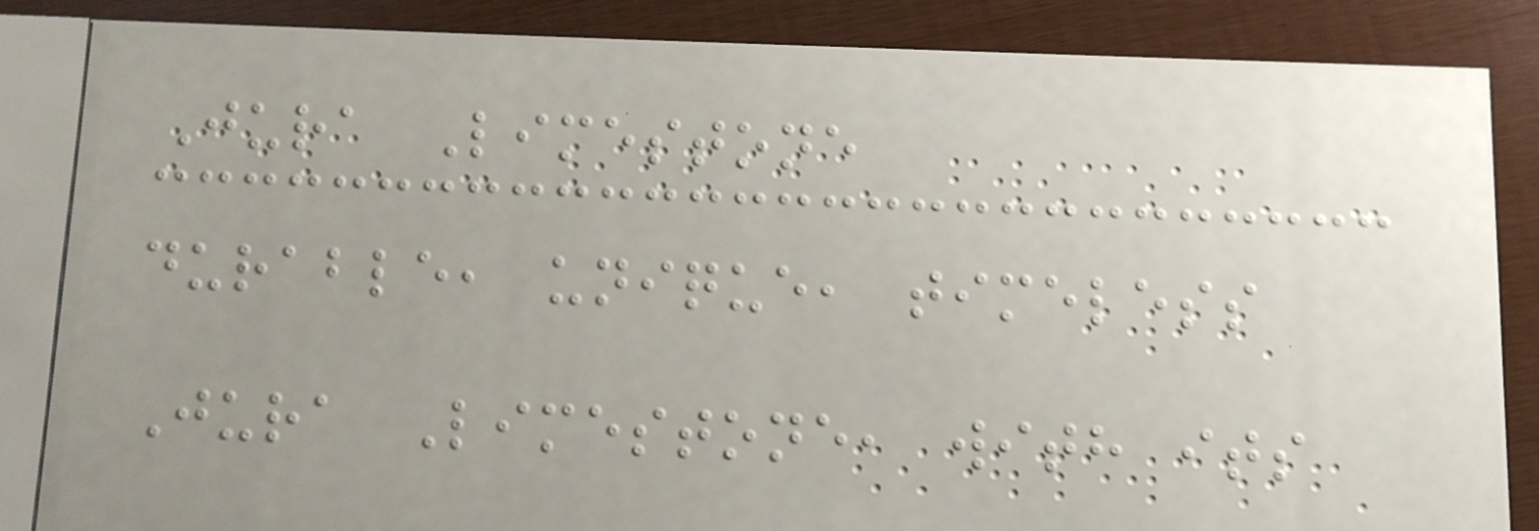Jura Limestone
durable, unique, timeless
Jura Limestone, with its
